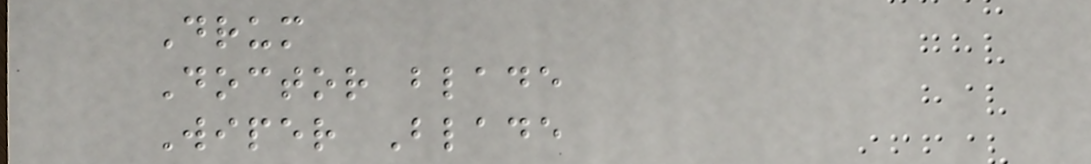Drum
Doctor blade
Wiper Blade
